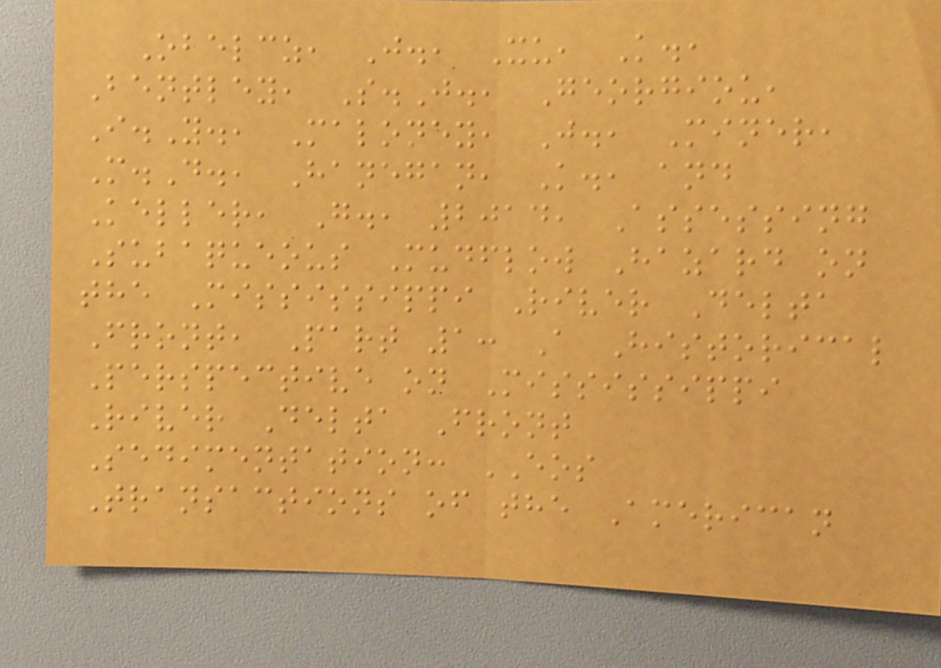Obelcz, J., Xu, K.,
Bentley, S.J., Georgiou,
I.Y., Maloney, J., Miner,
M.D., Hanegan, K., and
Keller, G., 2014, Assessing
Subaqueous Mudflow Hazard on
the Mississippi River Delta
Front, Part 1: A Historical
Perspective on Mississippi
River Delta Front
Sedimentation: EOS
Transactions of the American
